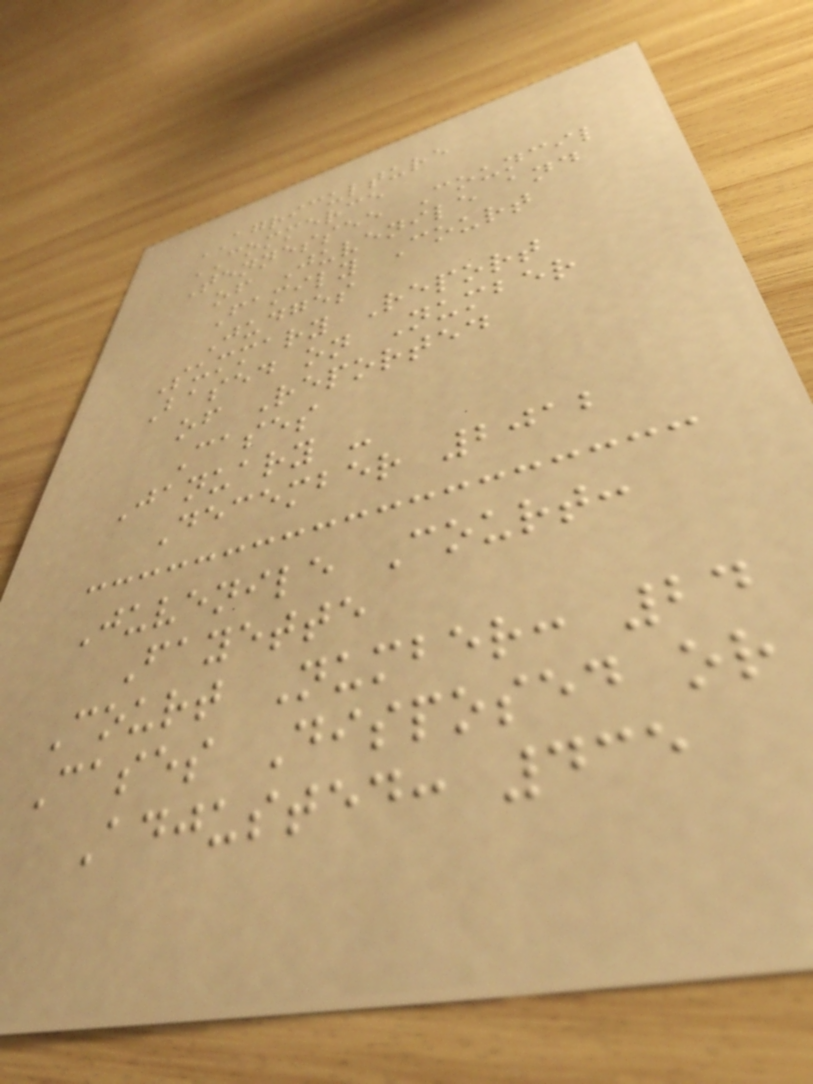AGRICULTURE
COMMERCE
Tennessee Council
of Juvenile and
Family Court
Judges
Summary Report
Based on Number
of Reported
Cases
January -
December 2012
Juvenile Court:
Fayette
Court Number: 24
Cases Disposed or
Adjusted: 435
